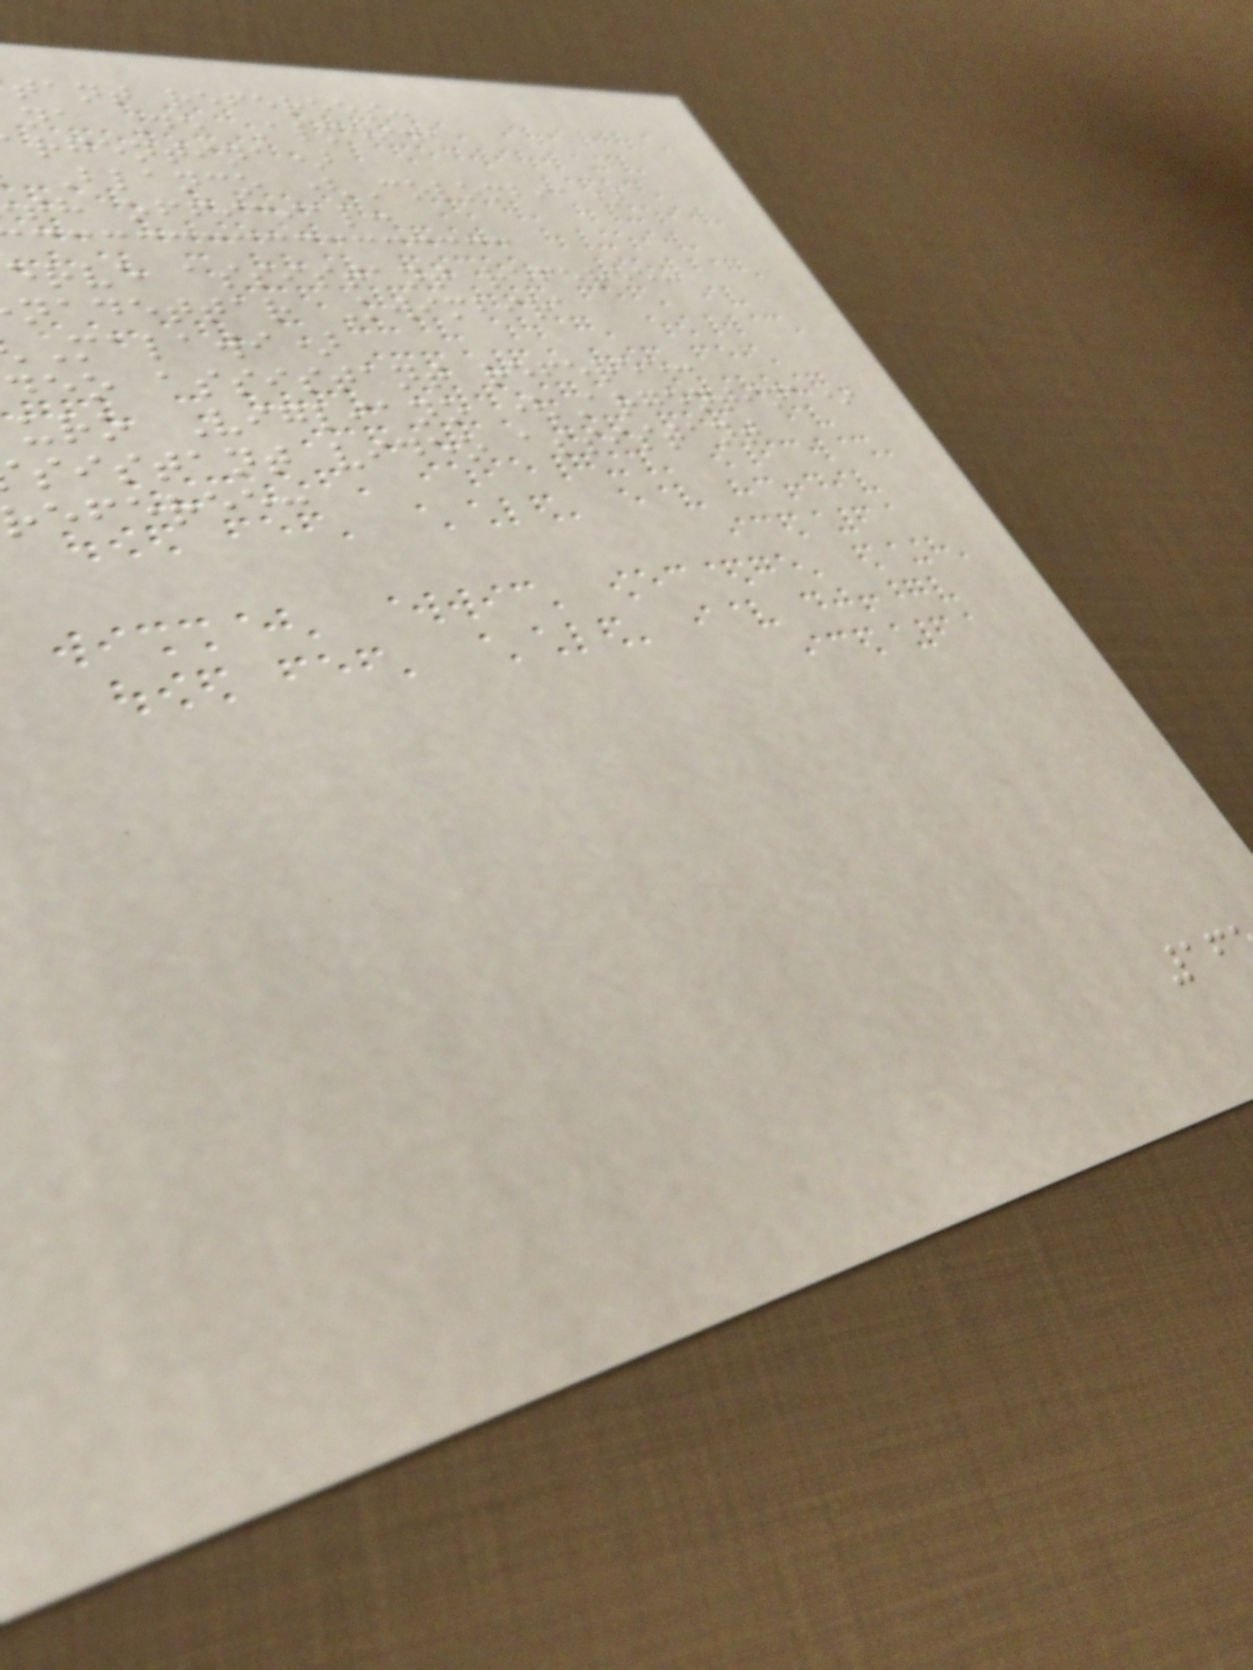tant referees:
na De Almeida
rgentina)
Blanco (Colombia)
th official:
erve assistant referee:
nadettar Kwimbira
Malawi)
deo assistant referee:
uro Vigliano (Argentina)
sistant video assistant
referee:
